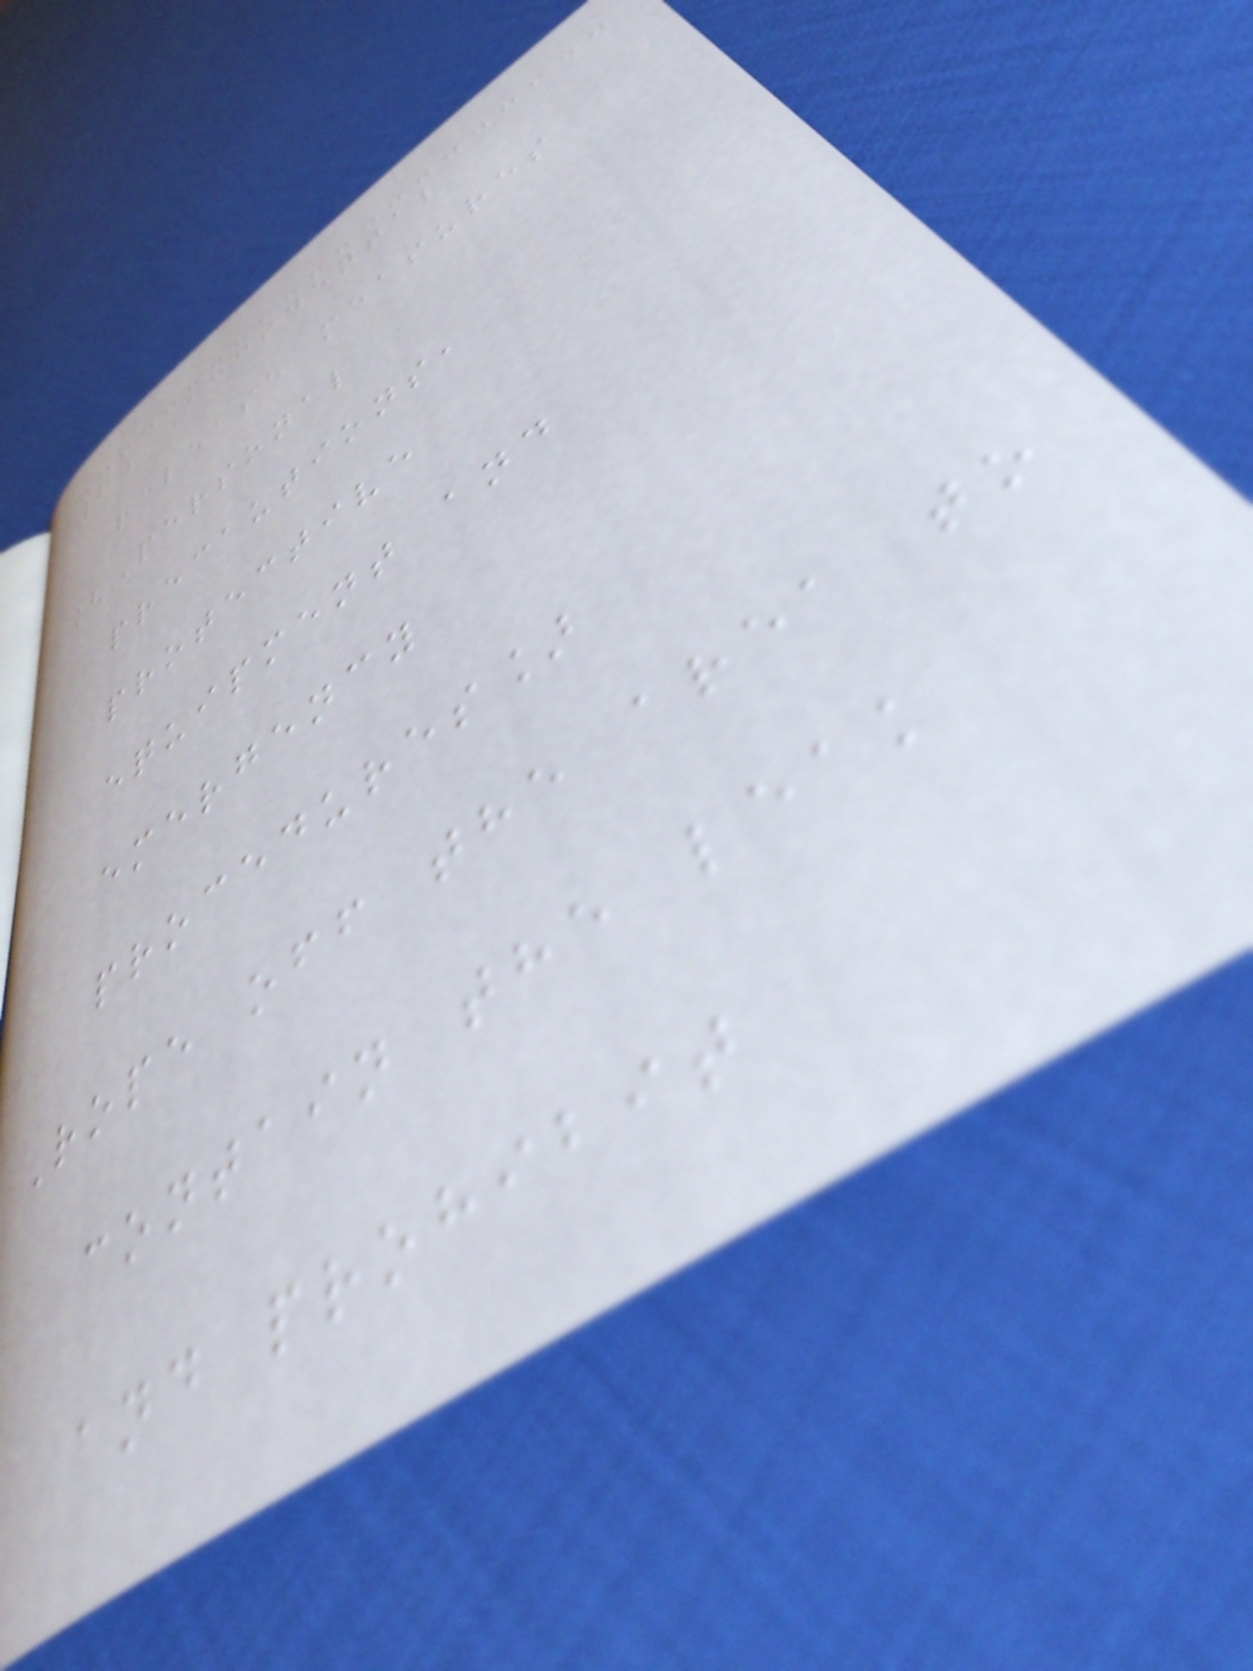6. Accidental
release measures
[Personal
precautions,
protective
equipment and
emergency
procedures]
Rope off the area to
contain the leak
and prohibit
